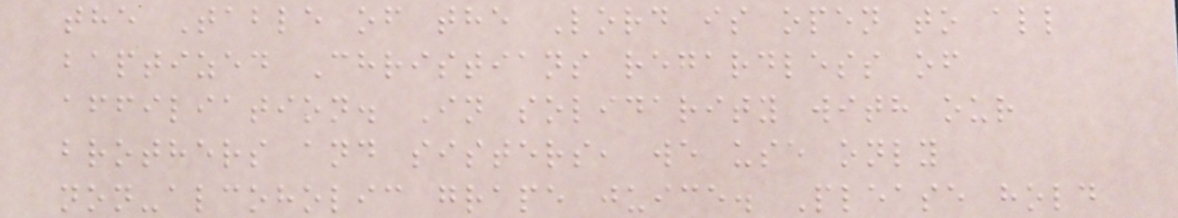the Table of the Lord is open to all
baptized Christians regardless of
affiliation. In solidarity with our
brothers and sisters, we use only
non-alcoholic grape juice. Please hold
